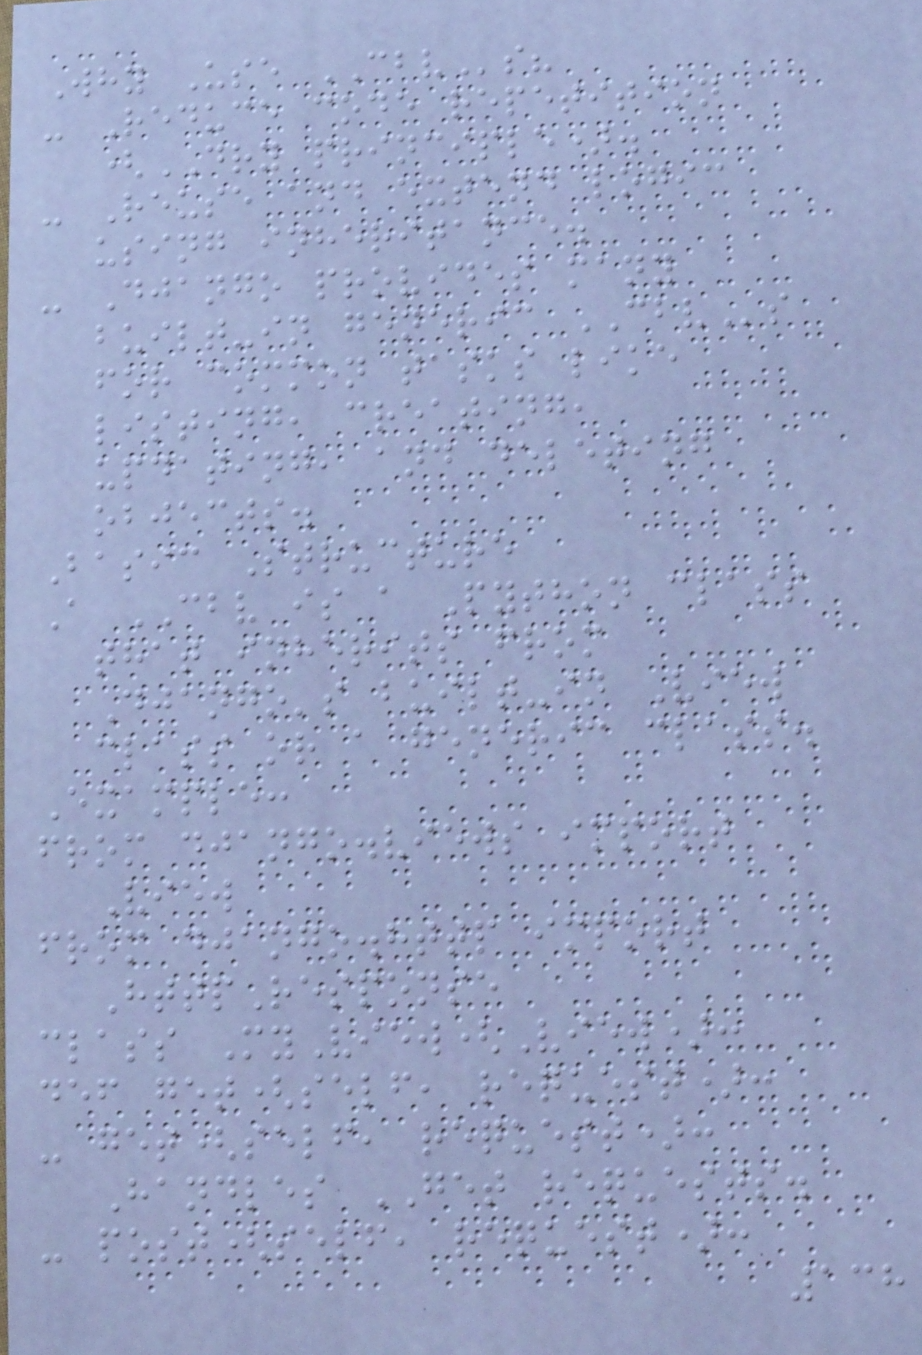Why Use CBVs?
- Reduce code repetition
(DRY principle).
- Reuse and extend logic
using inheritance.
- Django provides many
built-in generic CBVs
for common tasks like
listing, creating,
updating, and deleting
objects.
Basic Structure
A CBV is a Python class
that inherits from
Django's built-in View
class or a generic class.
Example:
from django.views import
View
from django.http import
HttpResponse
class MyView(View):
def get(self, request):
- get(self, request):
Handles GET requests.
- post(self, request):
138
